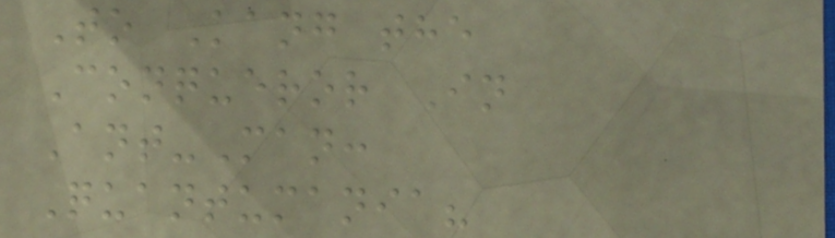To Kang the
Conqueror In
Ant-Man:
Quantumania?
